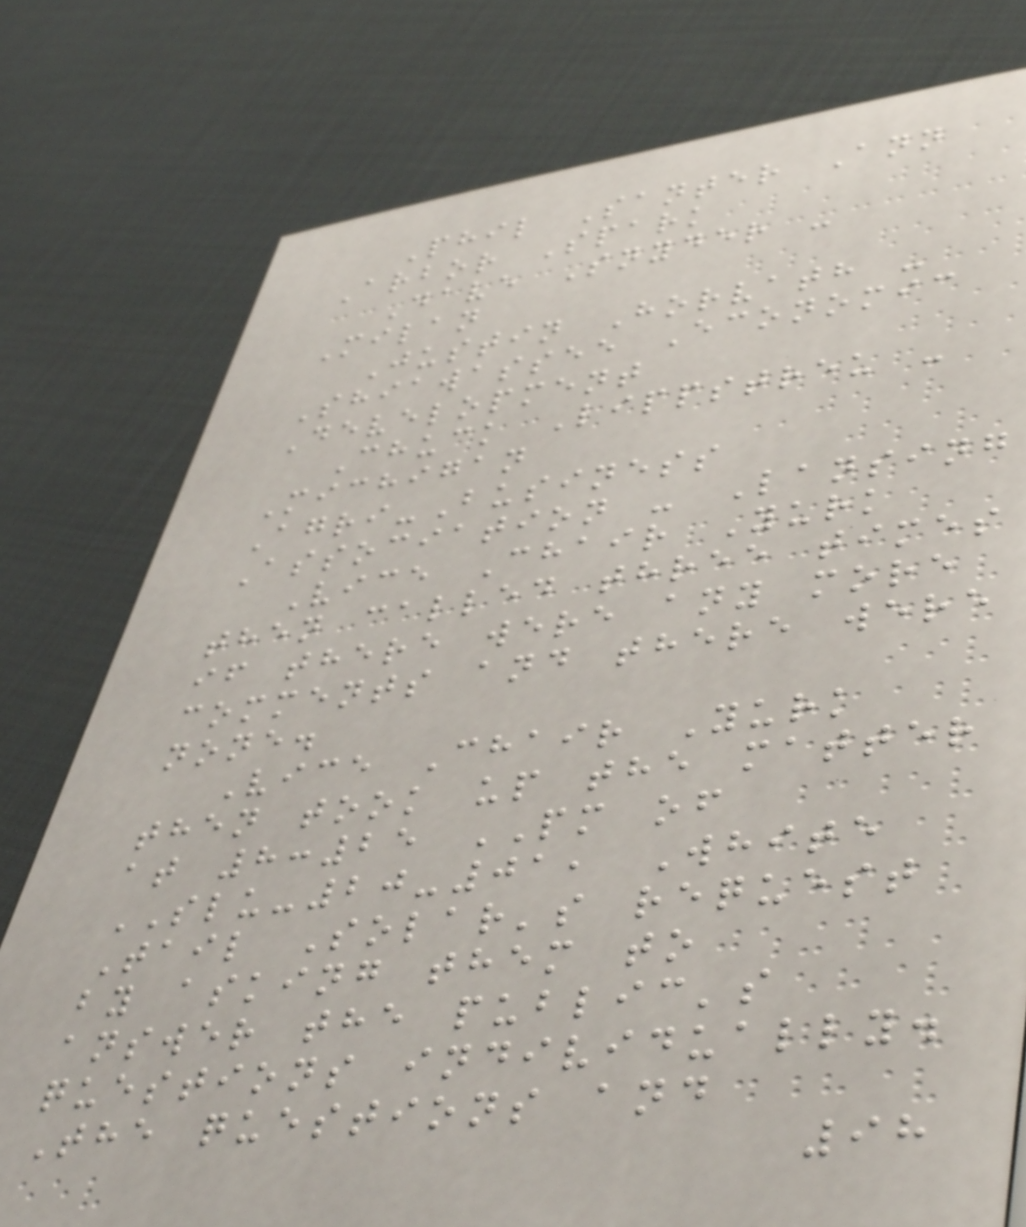Phil Santer Ann
Arbor Spark
Dave Snyder -
Milan
Justin Horvath -
Shiawassee Economic
Development
Chuck Lippstreu -
Michigan
Agri-Business
Association - Lansing
Vice Chair Yurk
then called three times
if there were any more
comments and there were
none.
Vice Chair Yurk
then took up the matter
at 8:25 PM of
SLU-20-01, White
Tail Solar's request
by asking them to
answer the public's
questions individually.
The questions and
98
